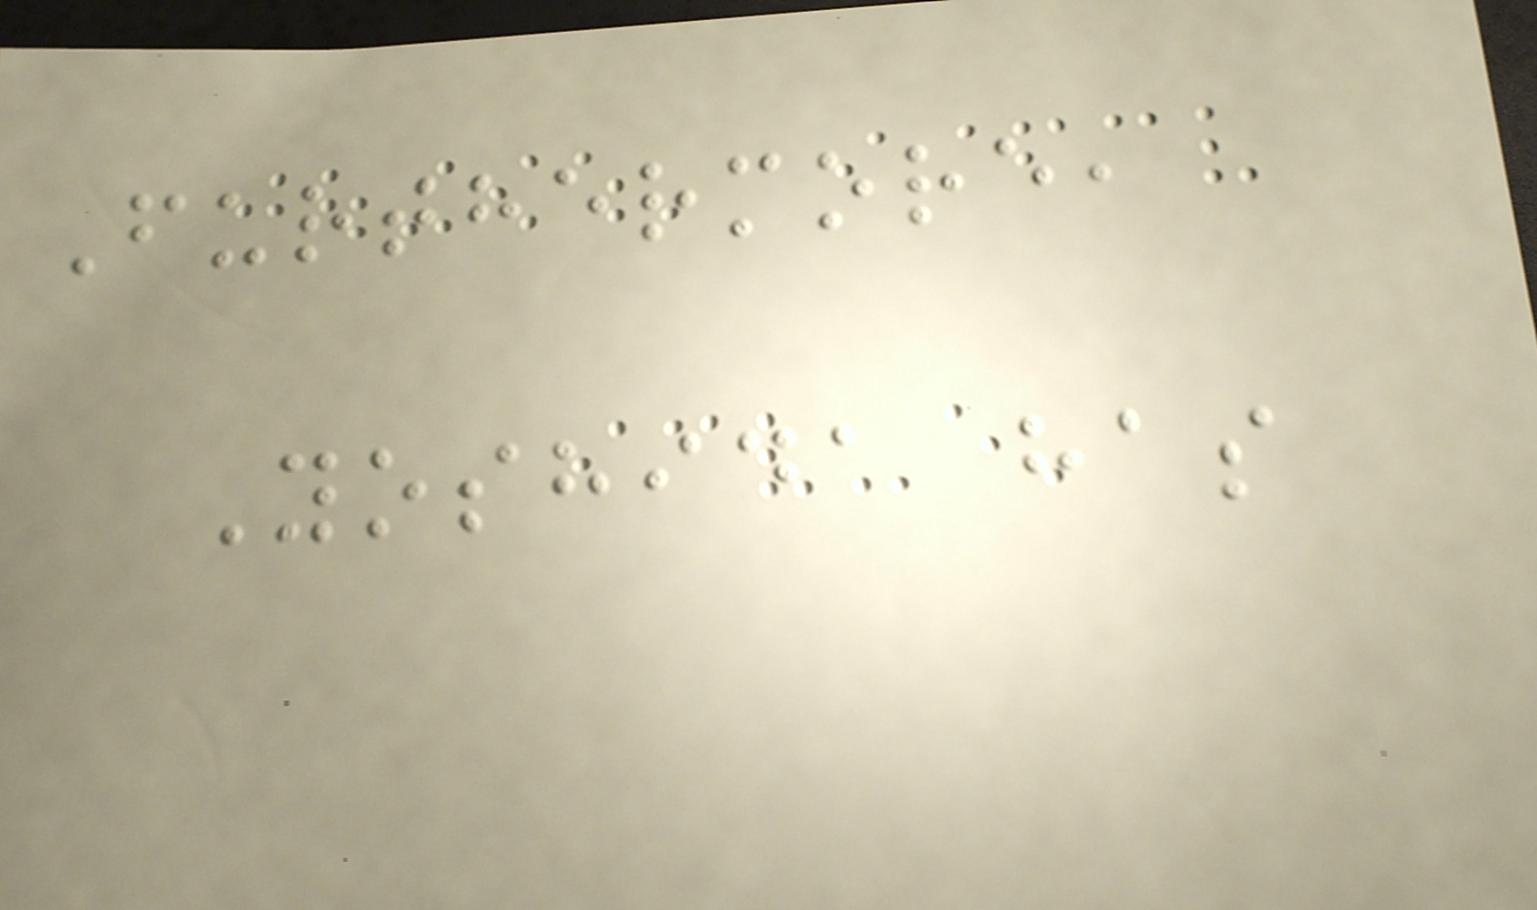Furthermore,
Yoshida has
